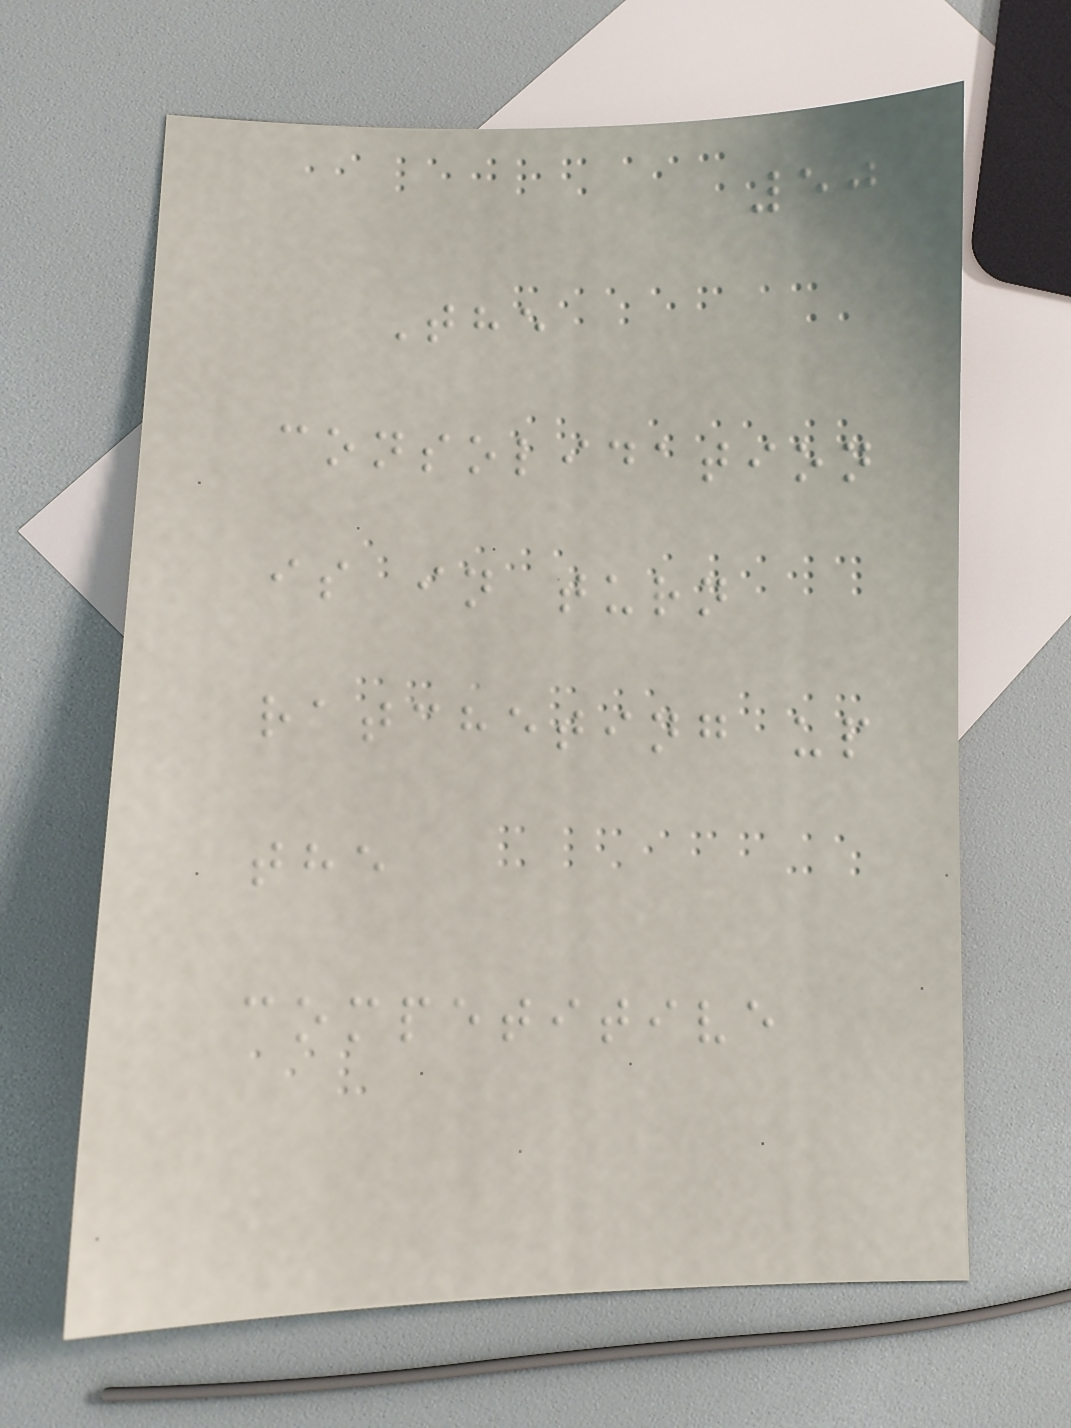50
The
consolidation
is in turn
ratcheting up
the
competitive
